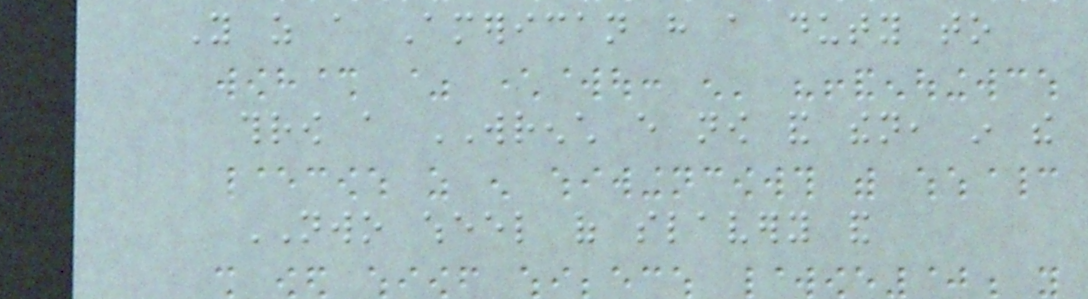You as a American have a duty to
throw a WRENCH every now and then, in the
NWO wheel of slavery and
